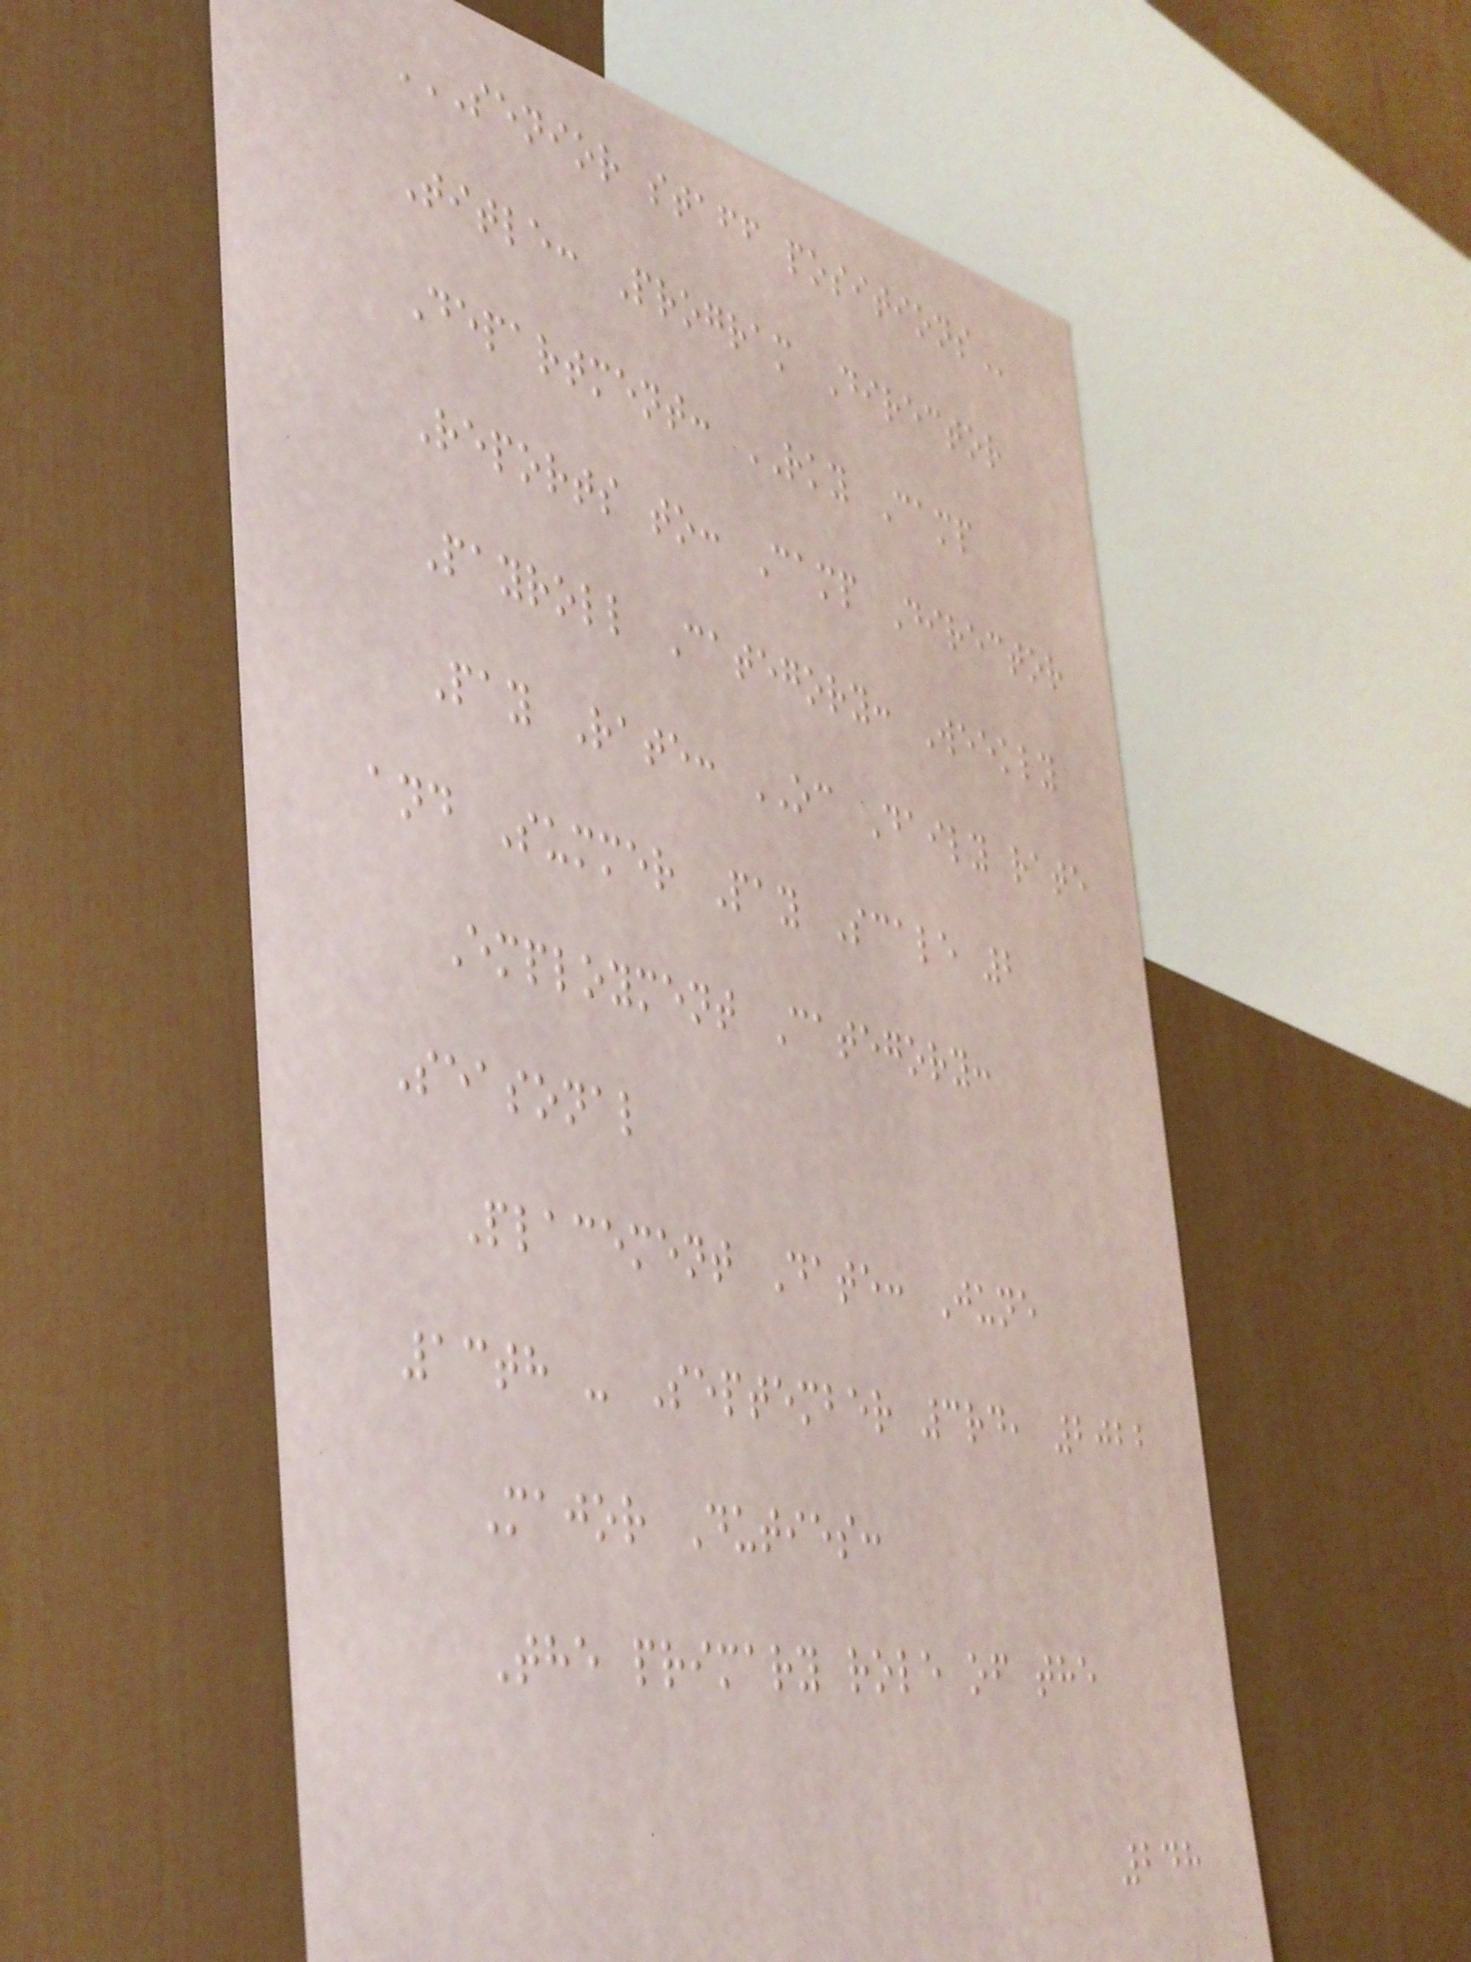SENIOR STAFF POSITIONS
Title: Program Director
Department: RKY Camp
Reports to: Camp Director
Payroll Category: Weekly
Pay Rate: OC Daily rate
and Summer Pay Scale 2
Employment Category:
Seasonal
Placement Date: June
13th - September 3rd, 2022
Major Duties:
The primary role of the
248
